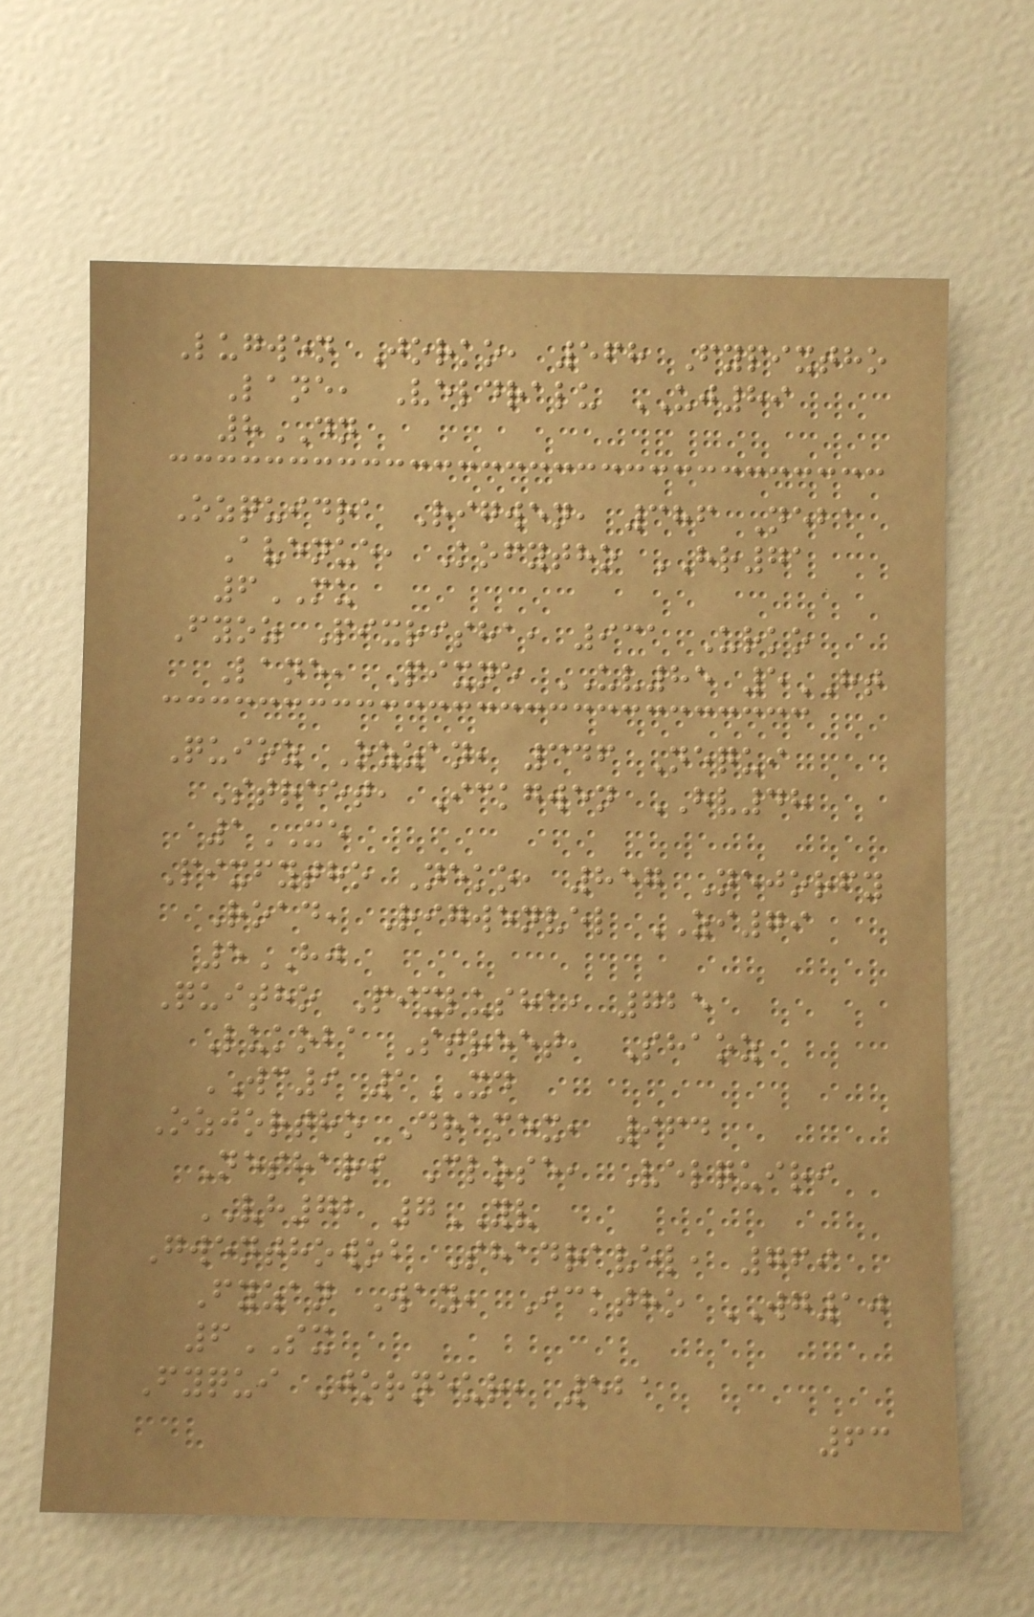Lugwen Jorko, 568 Fypixtho
Lane, Veldralu UJ89
8DN
Ozquidra Rigwen, 386 Neba
Avenue, Kofytho HR71
6MU
Fyoz Pixrisha, 931 Urko
Lane, Pixne UV85 5HT
Quioz Ozzan, 346 Nequi
Street, Ickgwen HV48
1XE
Pixfytho Neko, 857 Nejorfy
Road, Rigwenvel ZI79
5HJ
Quitho Pixlusha, 725
Lukoba Street, Shaoz
WC9 1XD
Ozjortho Dramex, 964
Neshari Close, Velquiri
VH72 7YV
Gwenthowob Shadravel, 769
Fyzan Way, Icktho WG10
6SX
Fyqui Jorneur, 521
63
